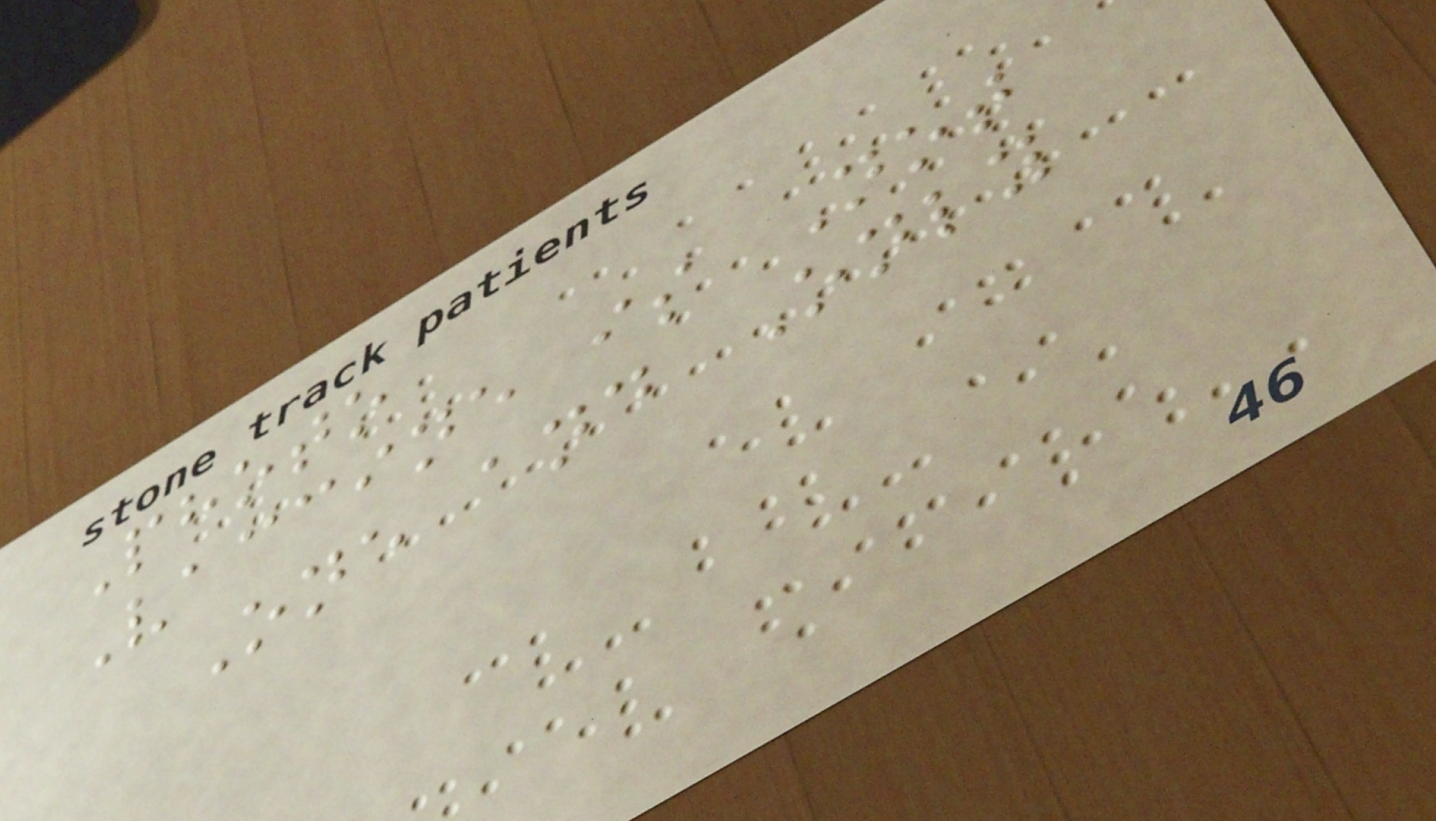Photo
Vaccine is Not
One and Only
